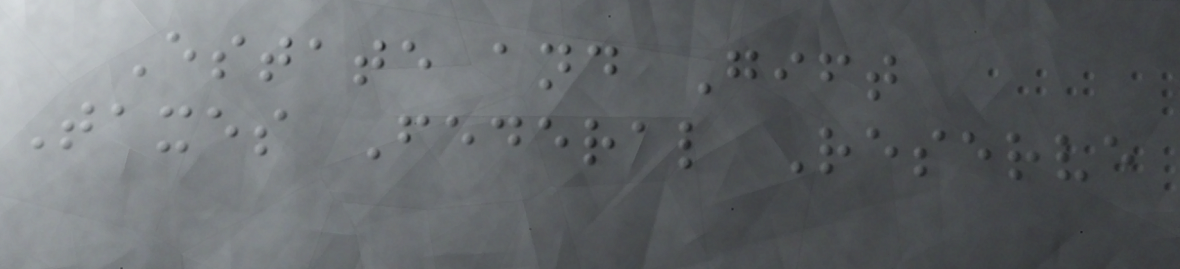Estate and Gift
Taxes Federal Reserve
